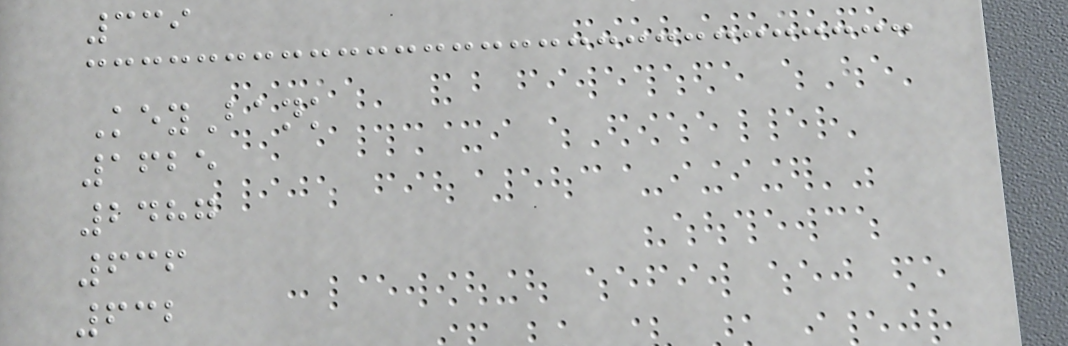339
KeyBank
1625
2487
636
632
